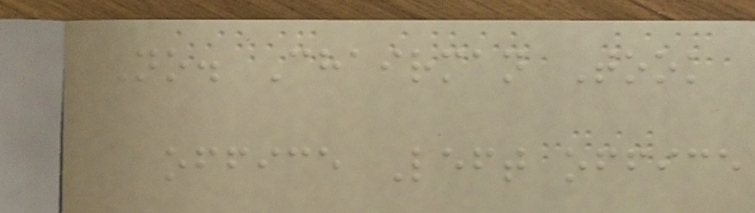No. Chairman Took
office Left office
